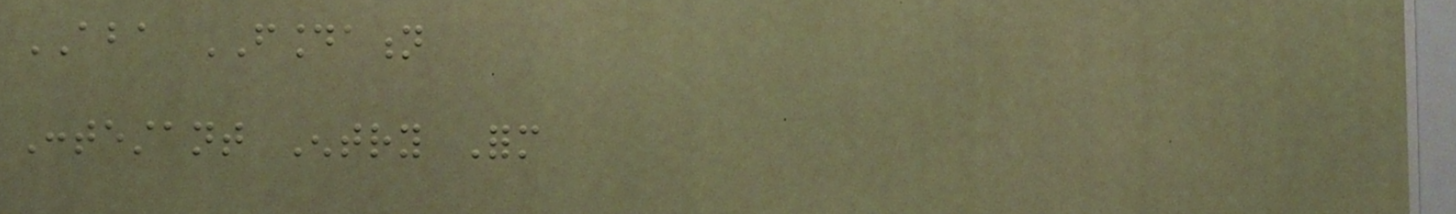ABA FOUNDATION
Contestant Entry Form
